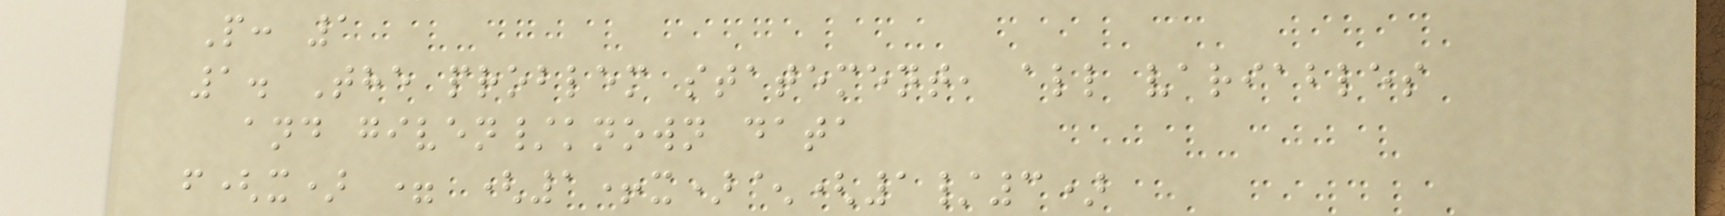P: 1
1. The problem statement, all variables
and given/known data
f(x) = (1+x)^(1/3)
